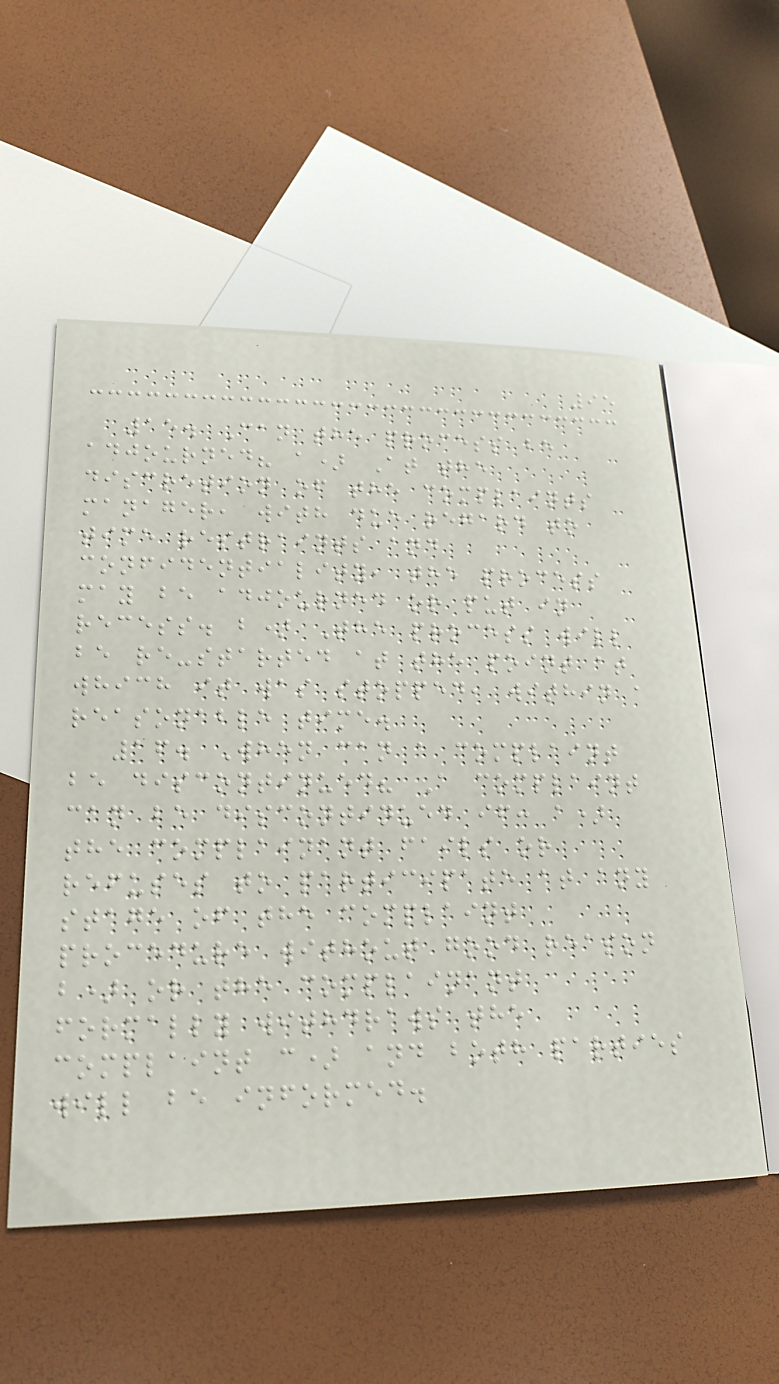95
15. Can the process be
adjourned? a) At the
discretion of the complaints
manager, with due regard to
time restraints and
confidentiality, the process
may be adjourned or put in
recess. b) The process will
be re-started at the point at
which it was stopped, within a
reasonable time.
16. When can a complaint
be discontinued? A complaint
can be discontinued if: a)
the complainant fails or
refuses to participate at any
stage of the complaint
procedure without good reason
b) or the complainant
formally withdraws the
complaint c) and both parties
will be informed.
